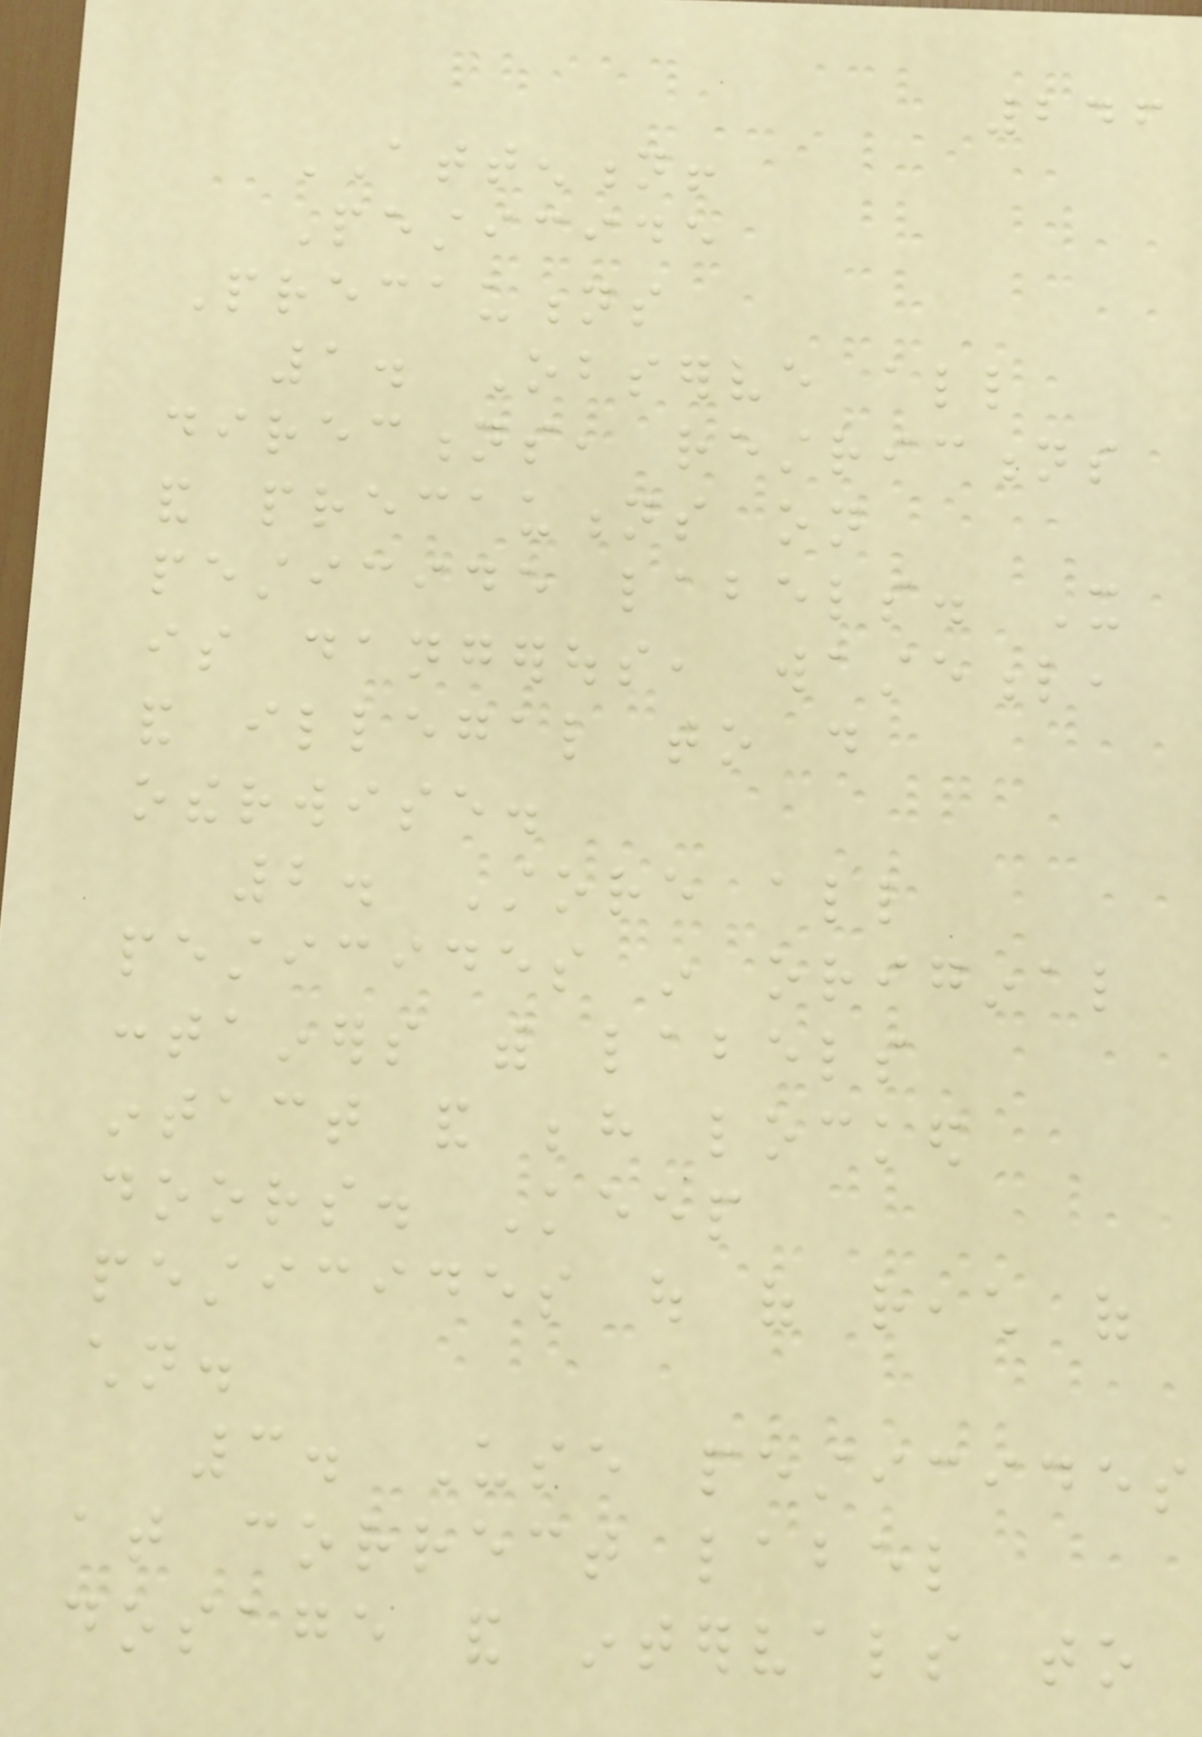246
ATTENTION!
Pesticide
Precautions
1. Observe all
directions, restrictions
and precautions on
pesticide labels. It
is dangerous, wasteful,
and illegal to do
otherwise.
2. Store all
pesticides in original
containers with labels
intact and behind locked
doors. Keep
pesticides out of reach of
children.
3. Use pesticides
at correct label
dosage and intervals to
